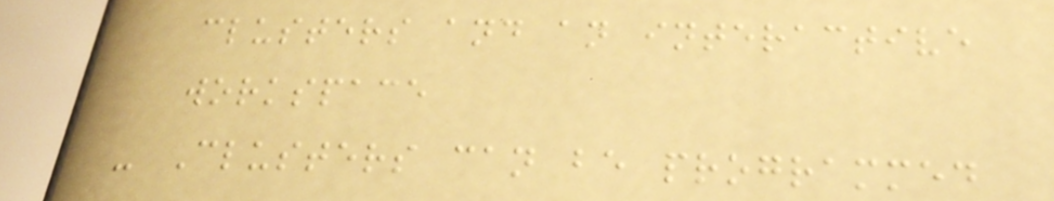clusters and an interactive
workspace
- Clusters can be programmed
